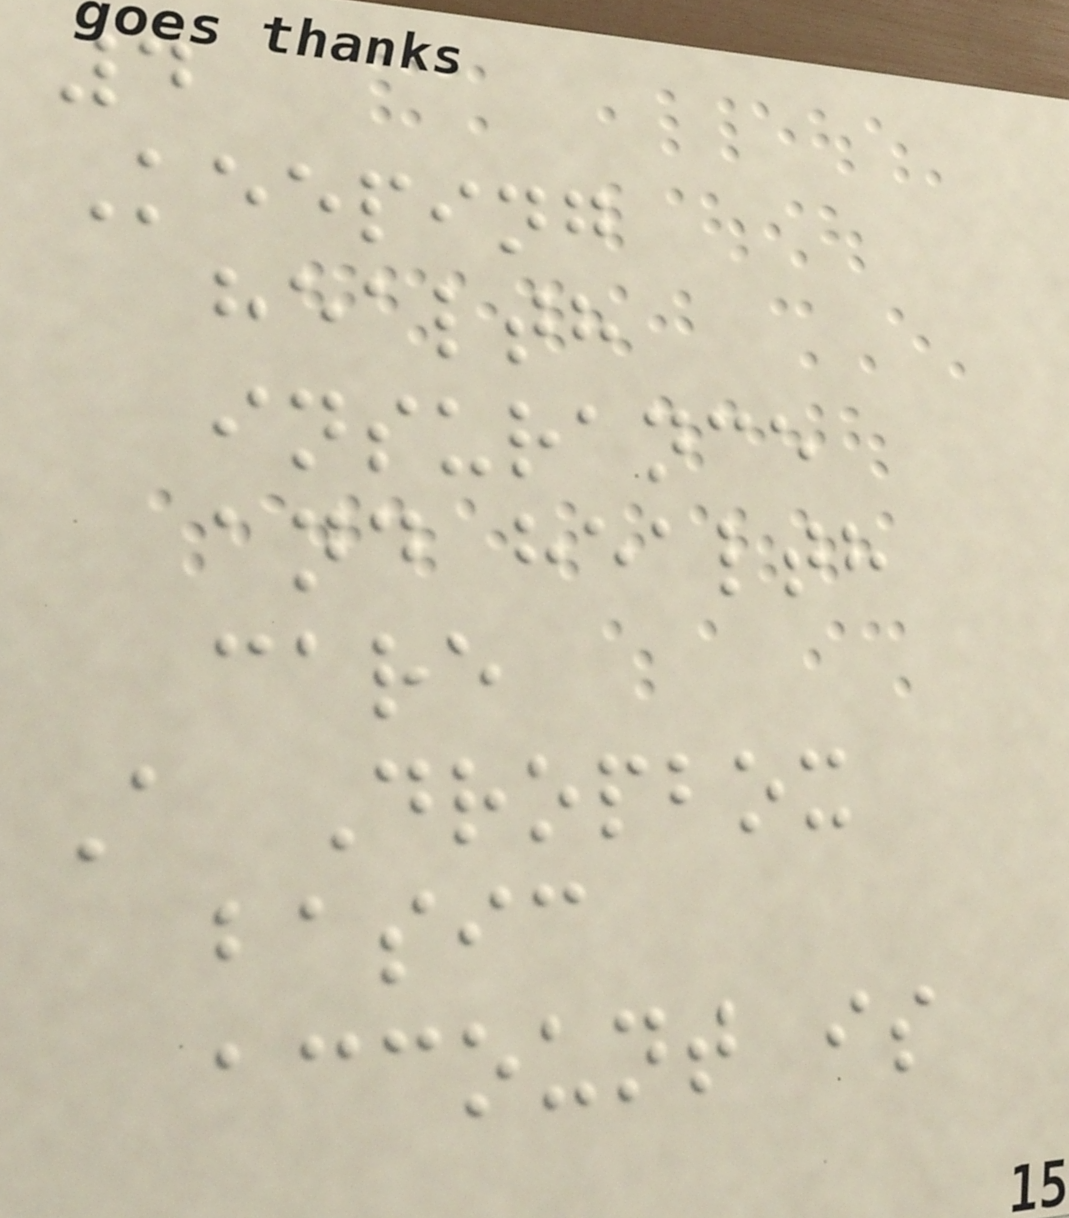4
Keeping
health
insurance
and health
care
A Dropbox
basic
account is
